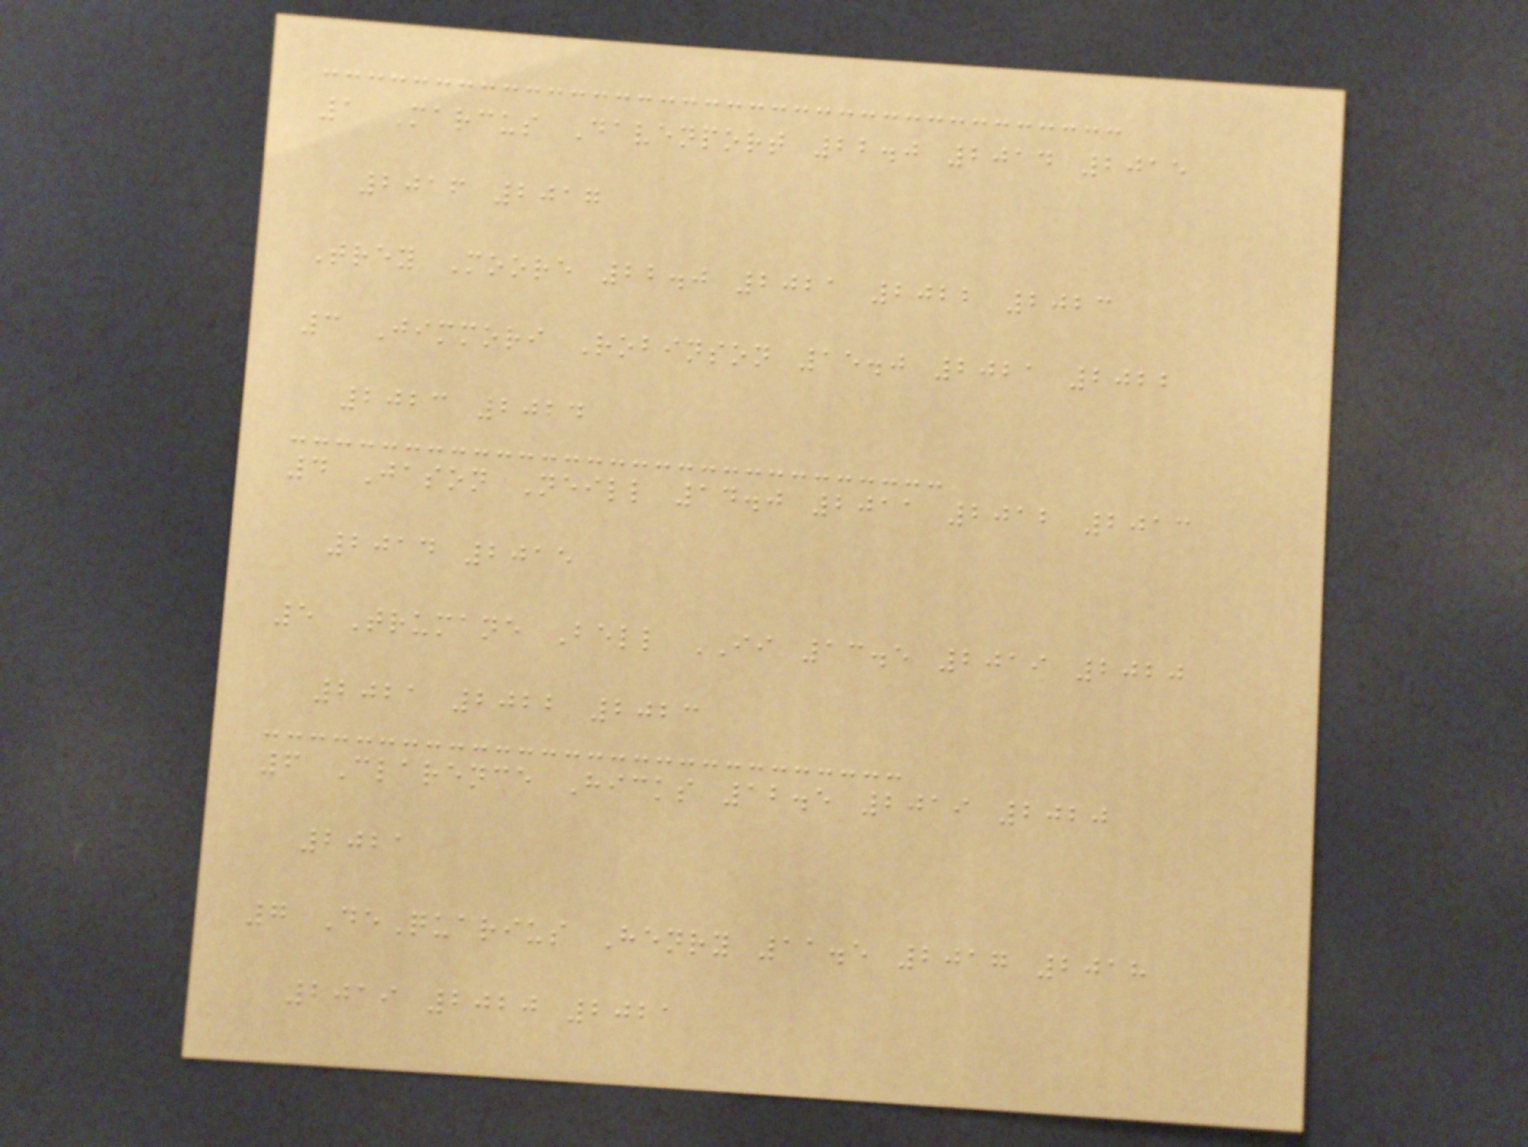1 Marcus Davenport 22.0 2014 2015
2016 2017
Trey Moore 22.0 2021 2022 2023
3 Jimmori Robinson 15.0 2021 2022
2023 2024
4 Jason Neill 14.0 2011 2012 2013
2014 2015
5 Trumane Bell II 13.5 2019 2020
2021 2022 2023
6 Clarence Hicks 12.5 2019 2020
2021
7 DeQuarius Henry 11.5 2017 2018
2019 2020 2021
